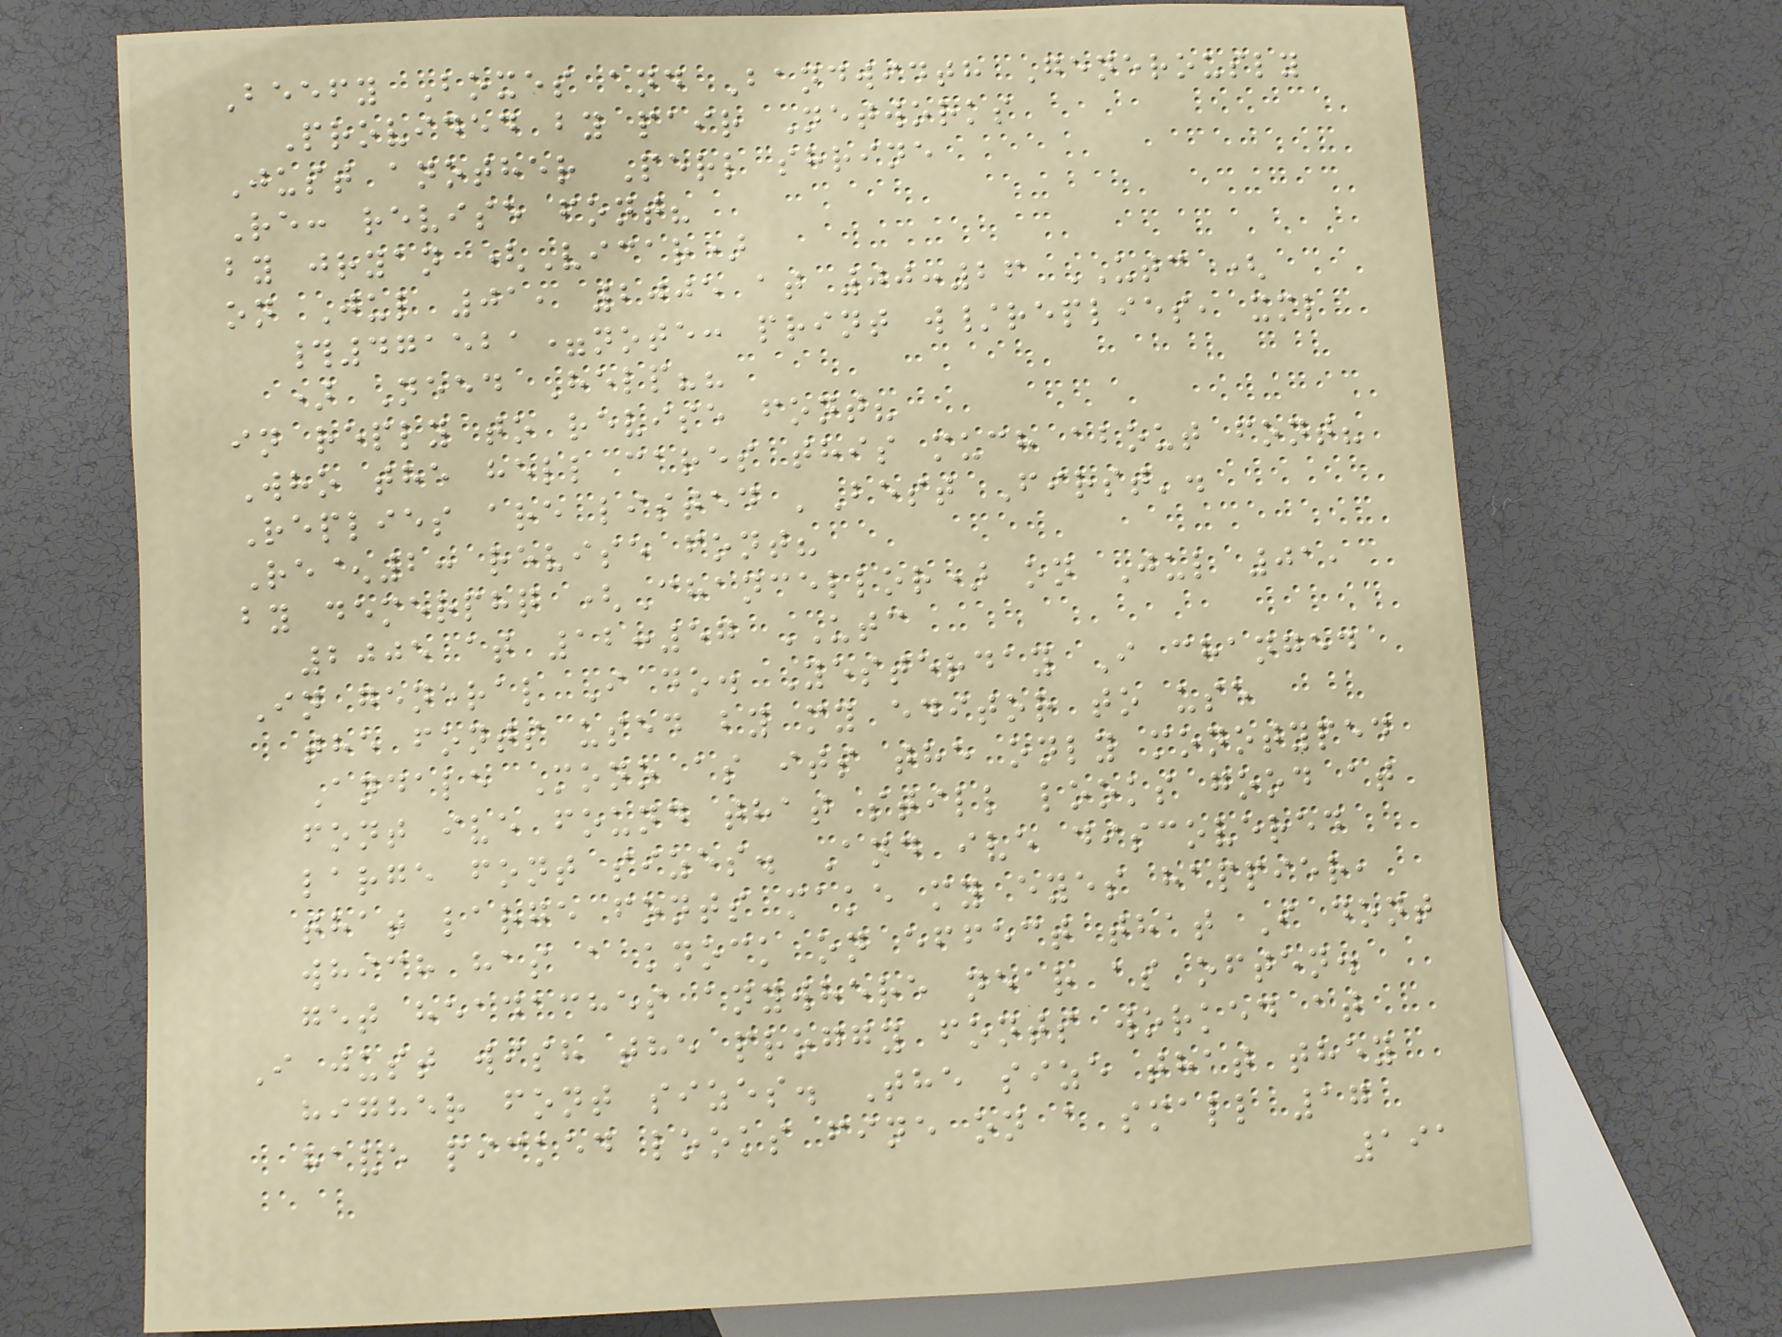Beefy Boxes and Bandwidth Generously
Provided by pair Networks
Just another Perl shrine
Re: revise font?
by jryan (Vicar)
on Jul 01, 2005 at 00:26 UTC (
#471521=note: print w/replies, xml
) Need Help??
in reply to revise font?
Who the hell cares this much about font?
Replies are listed 'Best First'.
Re^2: revise font?
by demerphq (Chancellor) on Jul 01,
2005 at 12:57 UTC
In general I do. Yesterday I changed
the fonts used by my editor to use
Andale Mono as its the only monotyped
font ive found that still looks good at
large font sizes. And ive discovered
that large fonts make my eyes happier,
which has a knock on effect that I dont
get headaches anywhere near as often.
I just wish the proggy fonts worked at
higher font sizes. The size that they
have picked looks fine on a small 17
191
